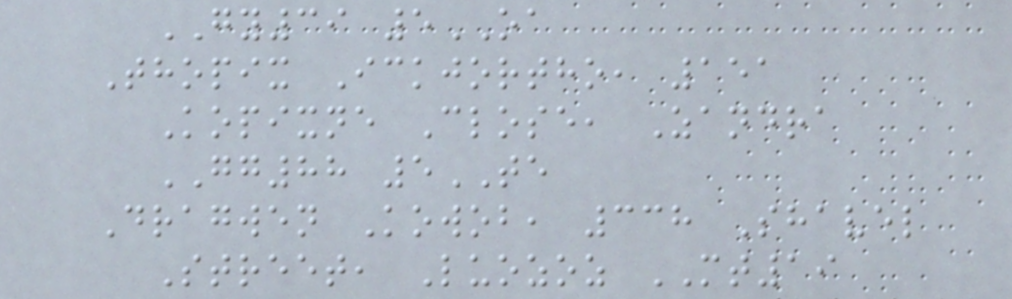GY39 5OA
Thopix Ickjortho, 151
Kopixne Close, Zandra
GG88 5TE
Dragwen Kowob, 338 Shavel
Street, Luozoz MT19
